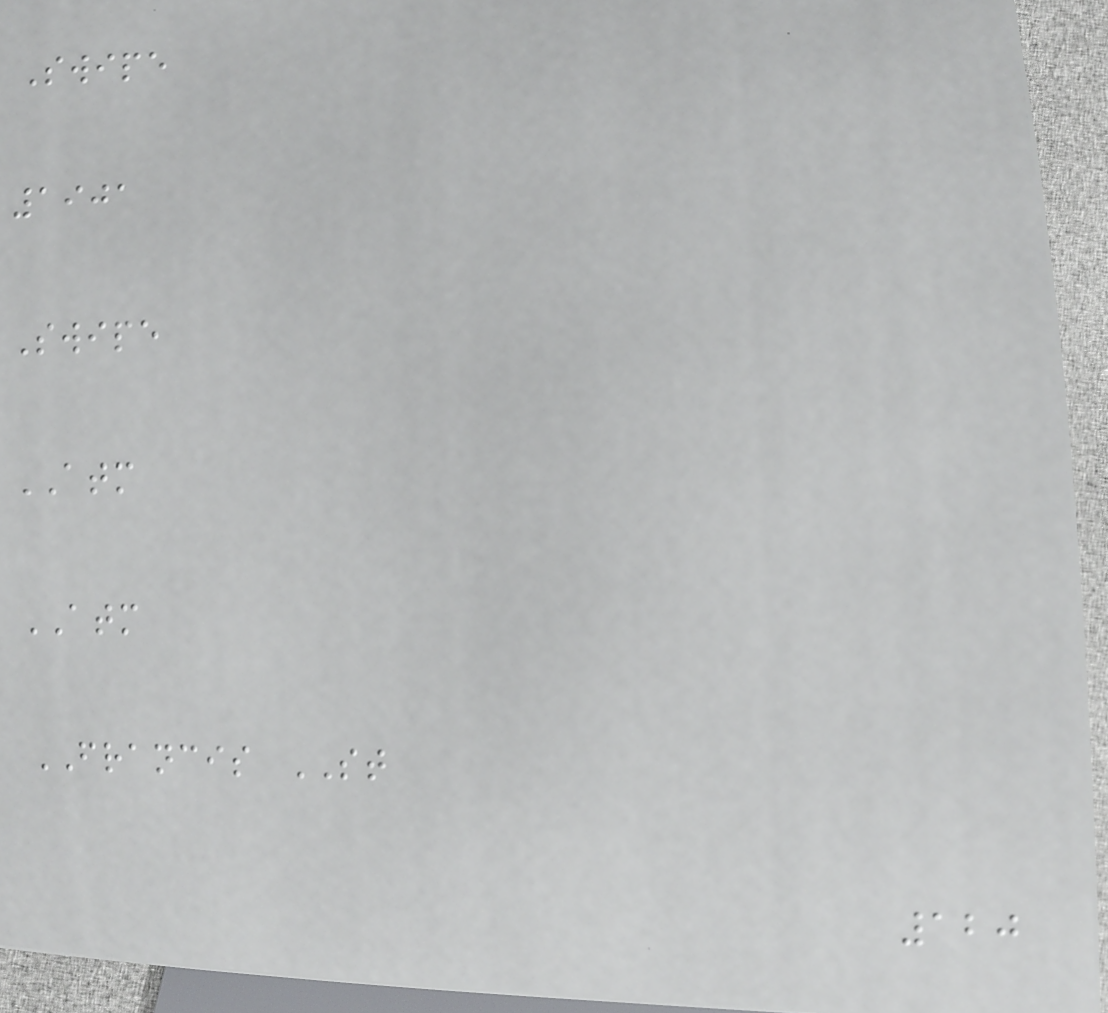Swipe
1901
Swipe
ATM
ATM
FRANCIS ST
120
